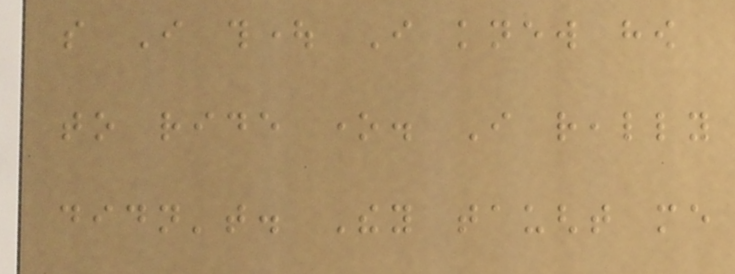so I thought I knew how
to ride one. I really
didn't. They taught me
